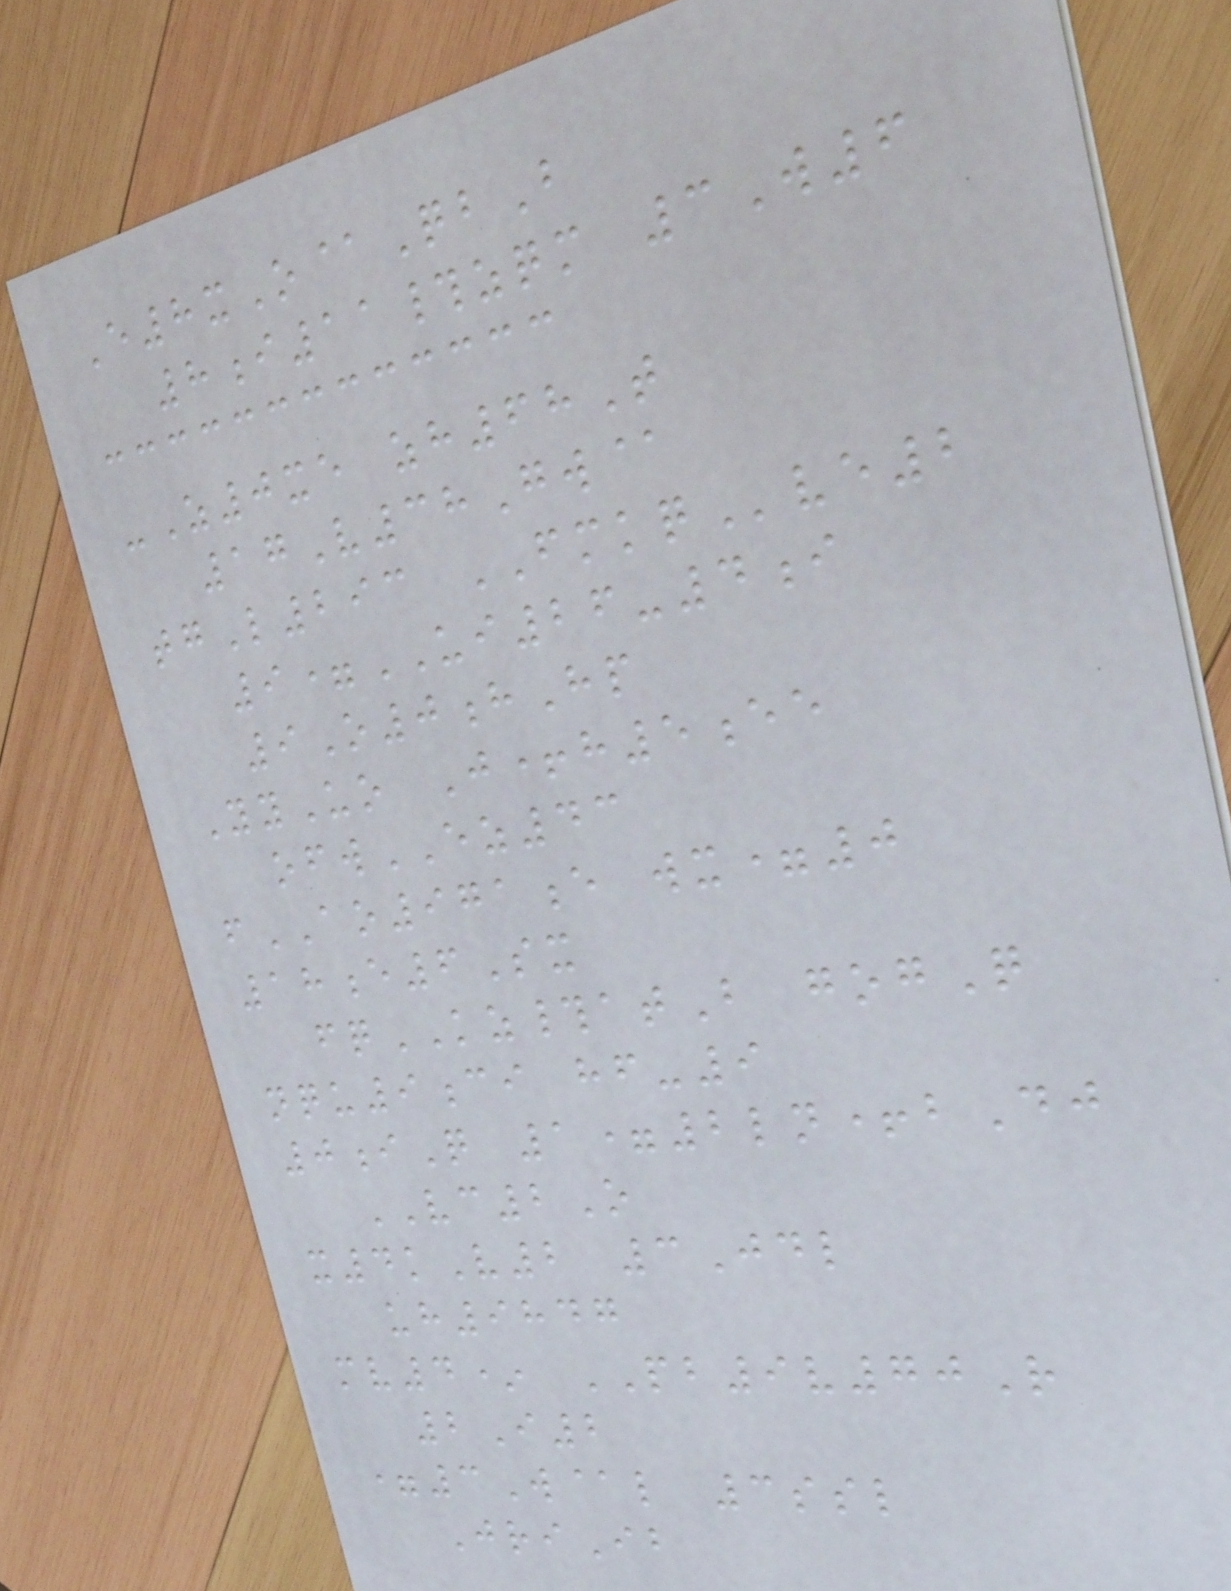E8xO@QbB
8i11#zqm 3W6
-Z0xe zh68T
17V38Gw@
tgL293 FMKQve2
9=UI26-4i
9O0hHp
YyUo J+h5ee
ofwEZ43
fAO971e wx=0
18e6Sx
fqKZ#atB gogQ
nqu9ci hf-9
0iQ 1=2ln+bDj
VC2O
x4kV2 3Jdl
uh9847
mv4* PB9v70R
2I2
=3W@l 3ssl
JriIb
